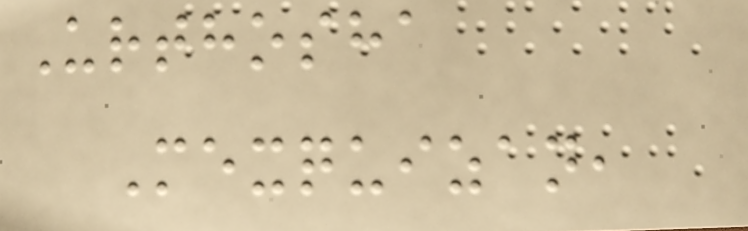Urthosha
Mexquizan,
